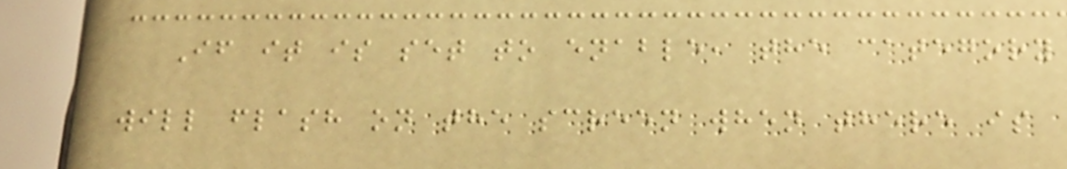If it is set to enable, the category
will flash on the screen when there is
